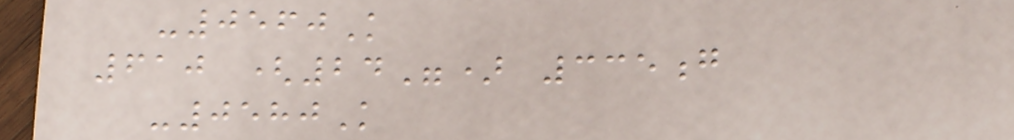-0560K
610 (24") 335g
-0580K
